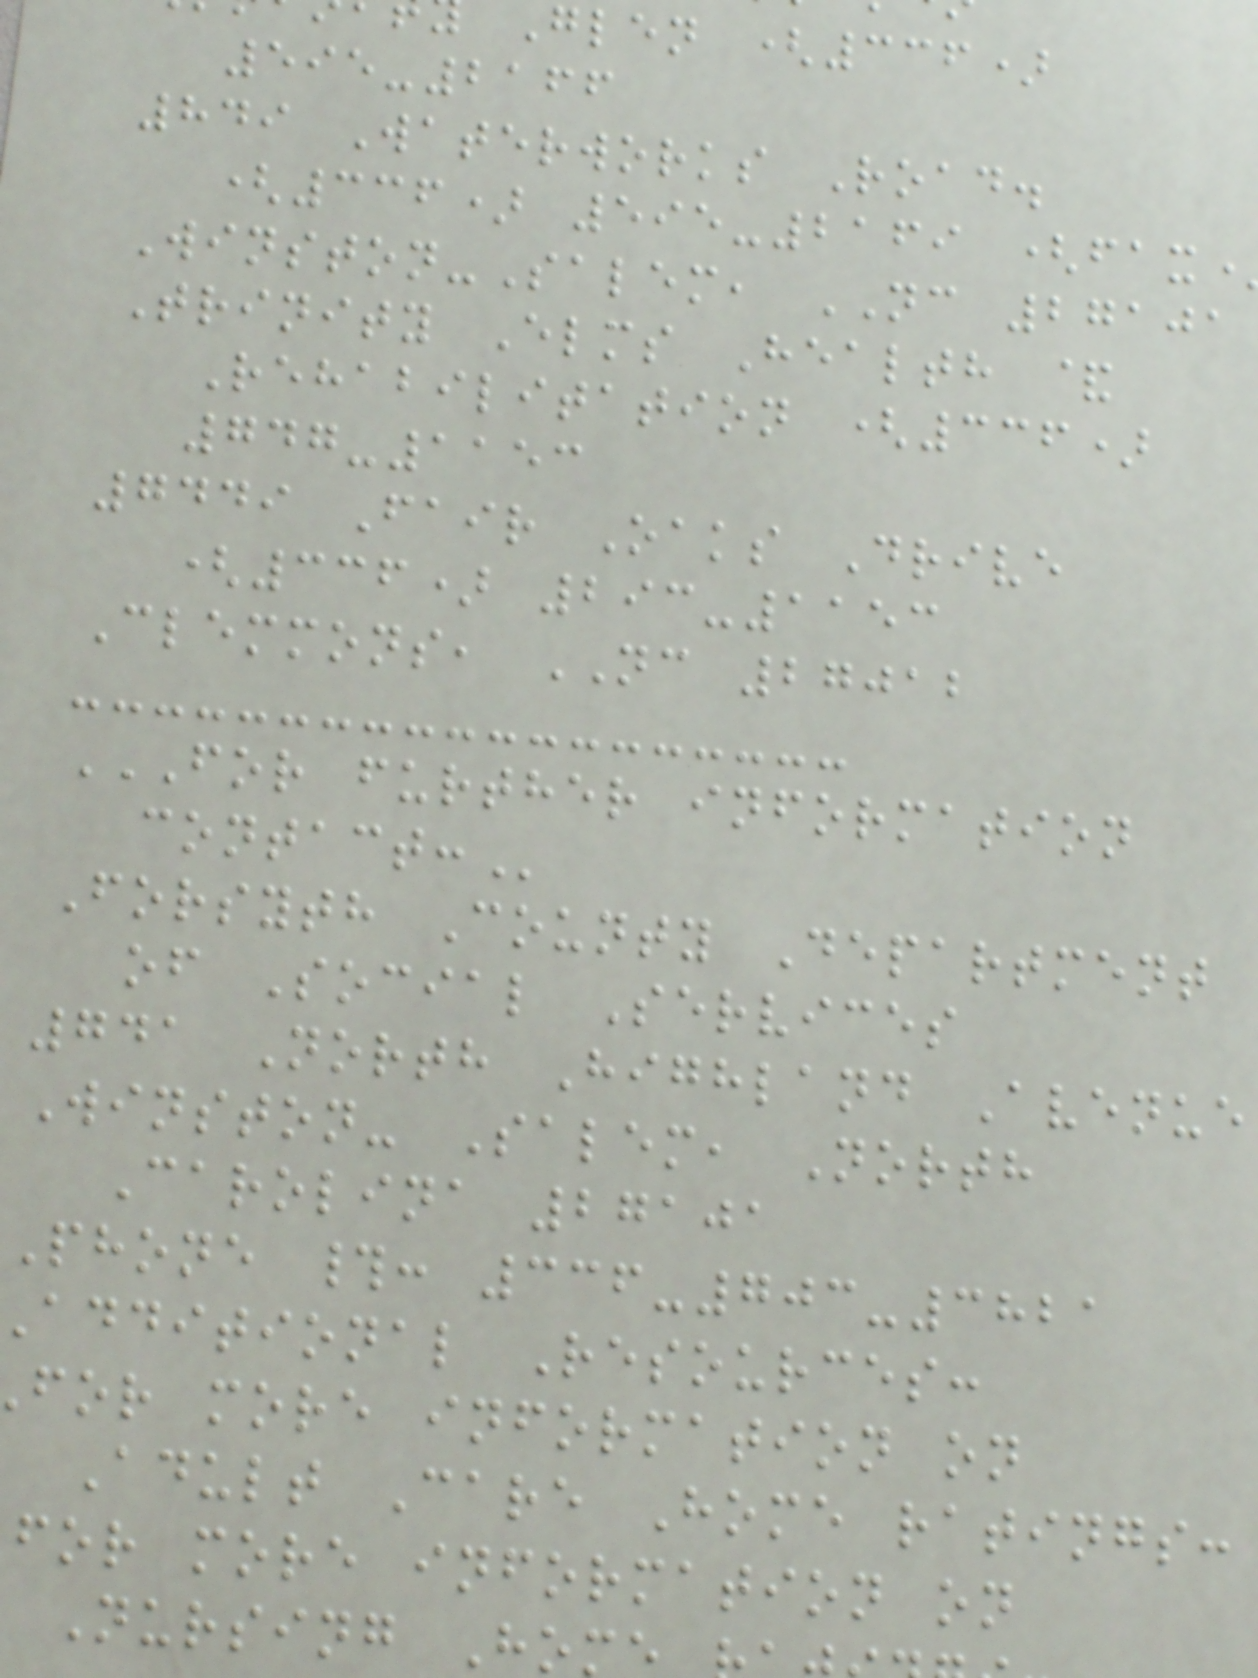Glen (336)
595-2166
849 Waterworks Road.
(336) 595-2169 (fax
Winston-Salem, NC 27101
Trinity Elms Health &
Rehabilitation (336)
747-1153
7449 Fair Oaks Drive
(336) 293-1153
Clemmons, NC 27012
FOR FURTHER INFORMATION
Forsyth County Department
of Social Services
741 North Highland Avenue
Winston- Salem, North
Carolina 27101
Phone #: 336-703-3821
additional Resources:
for more information on
Adult Care Home ratings:
for more information on
Nursing Ho
